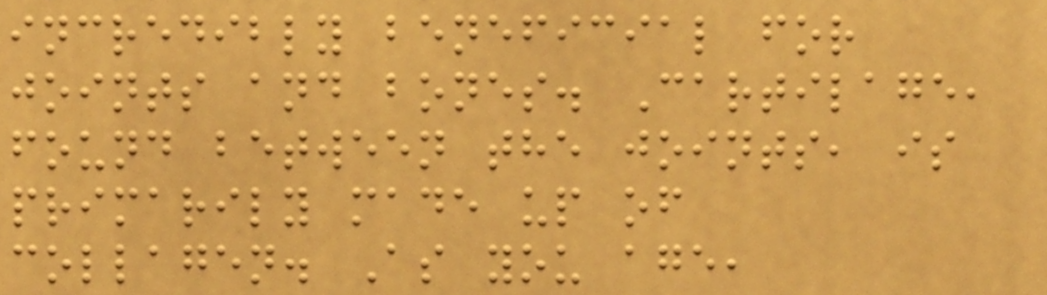incredibly beneficial for
joints and bones. Cartilage,
found between the joints, is
primarily made up of
collagen. As you age,
